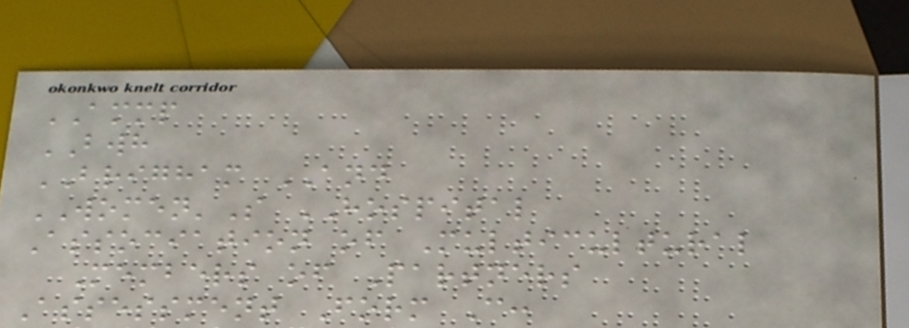AMMP
BWH
BRIGHAM AND
WOMEN'S HOSPITAL
Association of Multicultural
Members of Partners
Assessment Form C:
